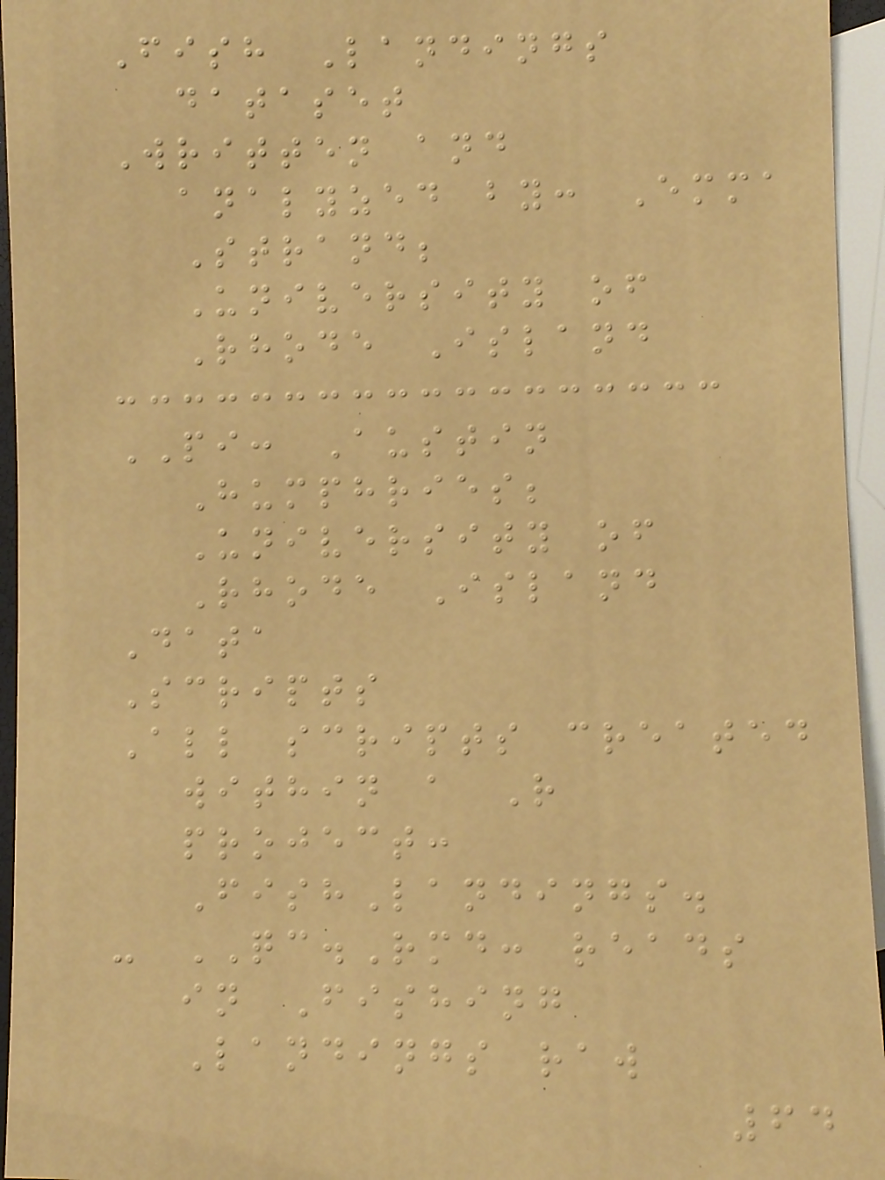Fish Landings
dataset
Written and
analyzed by: Emma
Strand;
University of
Rhode Island
PI: Austin
Humphries;
University of
Rhode Island
Data
Scripts
All scripts created
within a R
project:
FishLandings.
- QC.Rmd: reads
in Fishing
Landings raw
64
